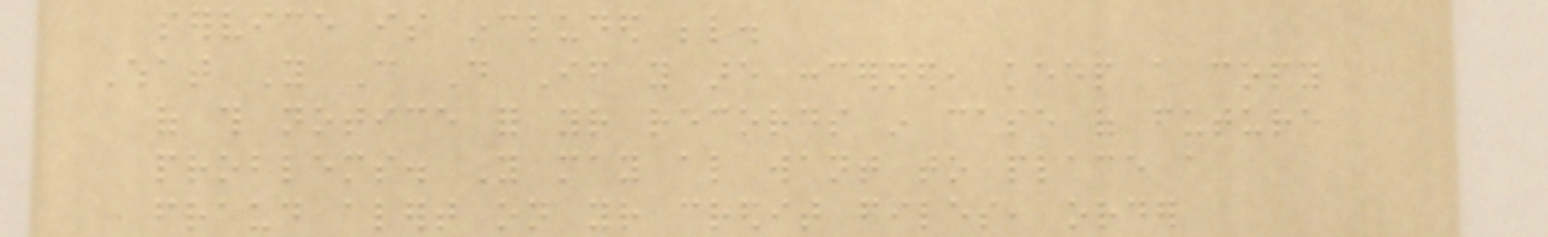service is included below.
What You Can Do If you are concerned, keep a copy
of this notice for your records in case of future
problems. You may also want to place a
fraud alert on your credit files, order
